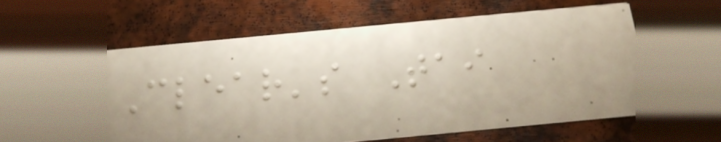Clear's Tai
